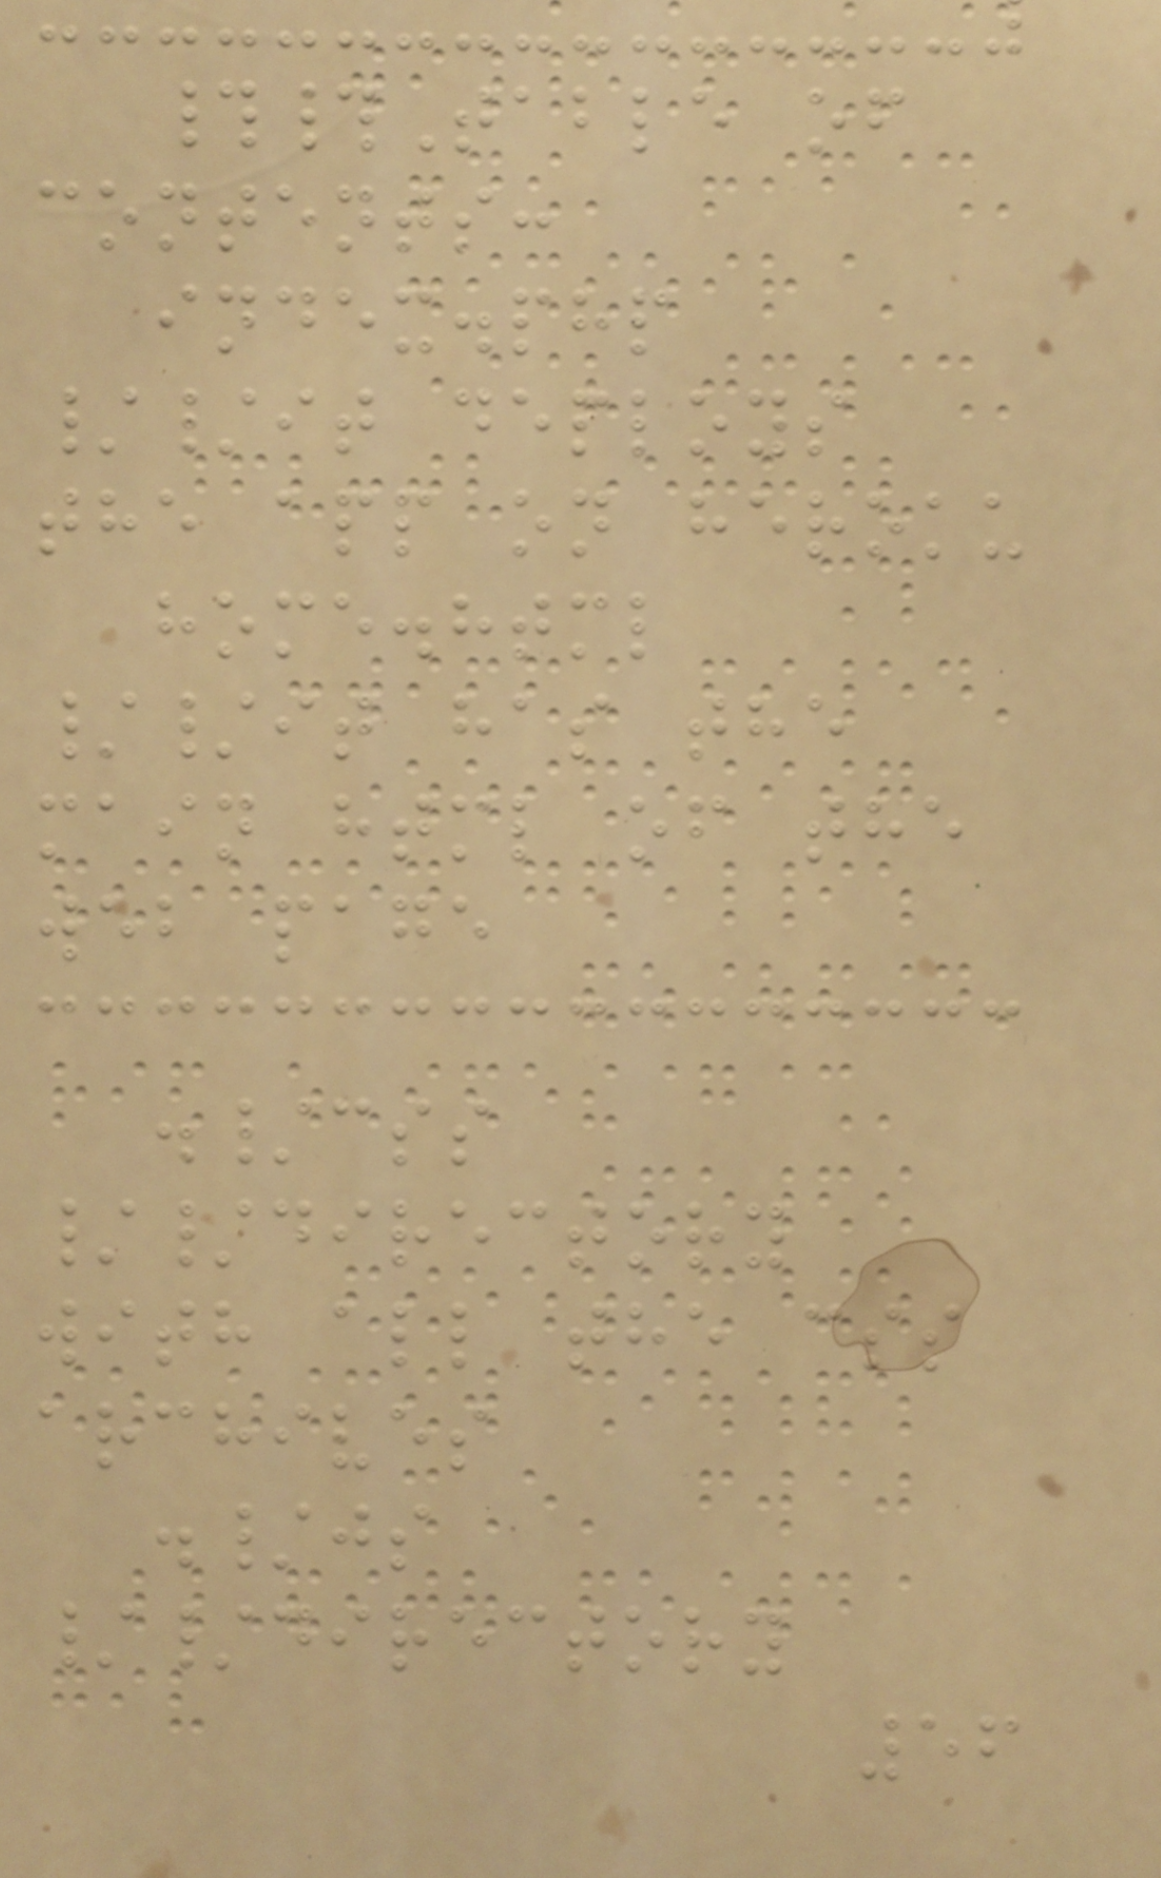##Table of
contents:
index.php
//it deploys
the app on heroku
home.html
//it has the
main html of the
web page
./css
//directory
with all the css
archives
./js
//directory
56
